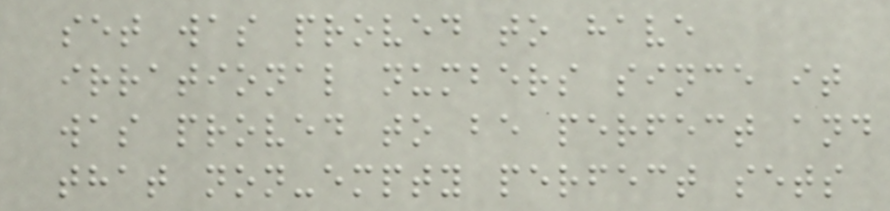set was proved to have
irrational numbers since it
was proved to be perfect and
that non-empty perfect sets
